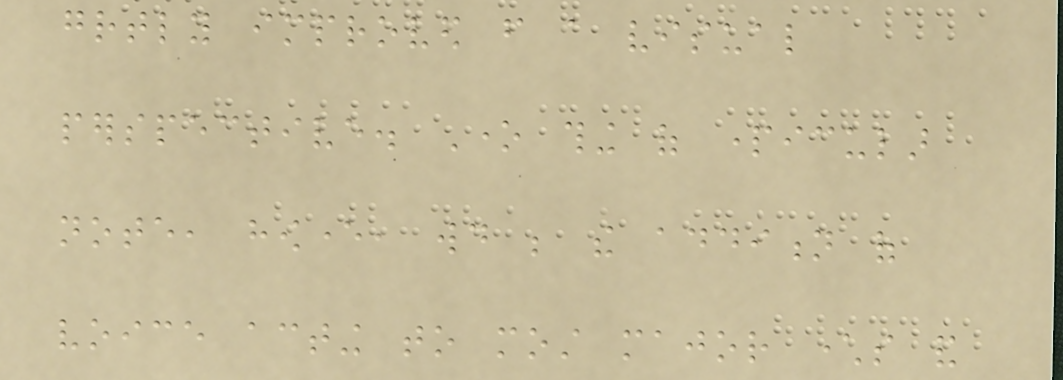greatly improved from a visual
perspective. One thing of particular
note, however, would be the addition of
voice acting to most major characters and
